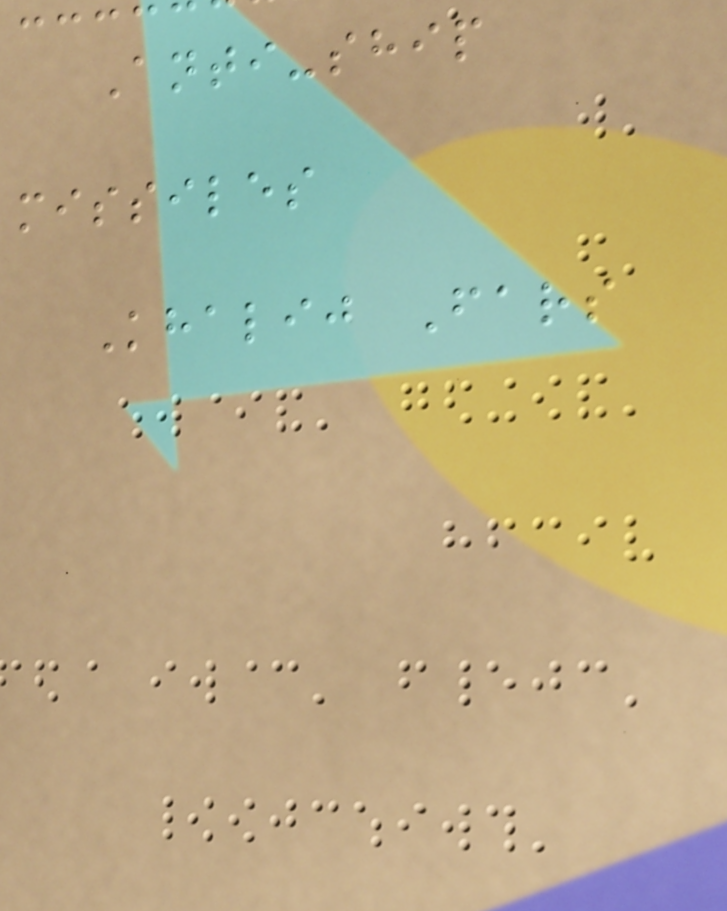Anti-ship
missiles
Khalij Fars
